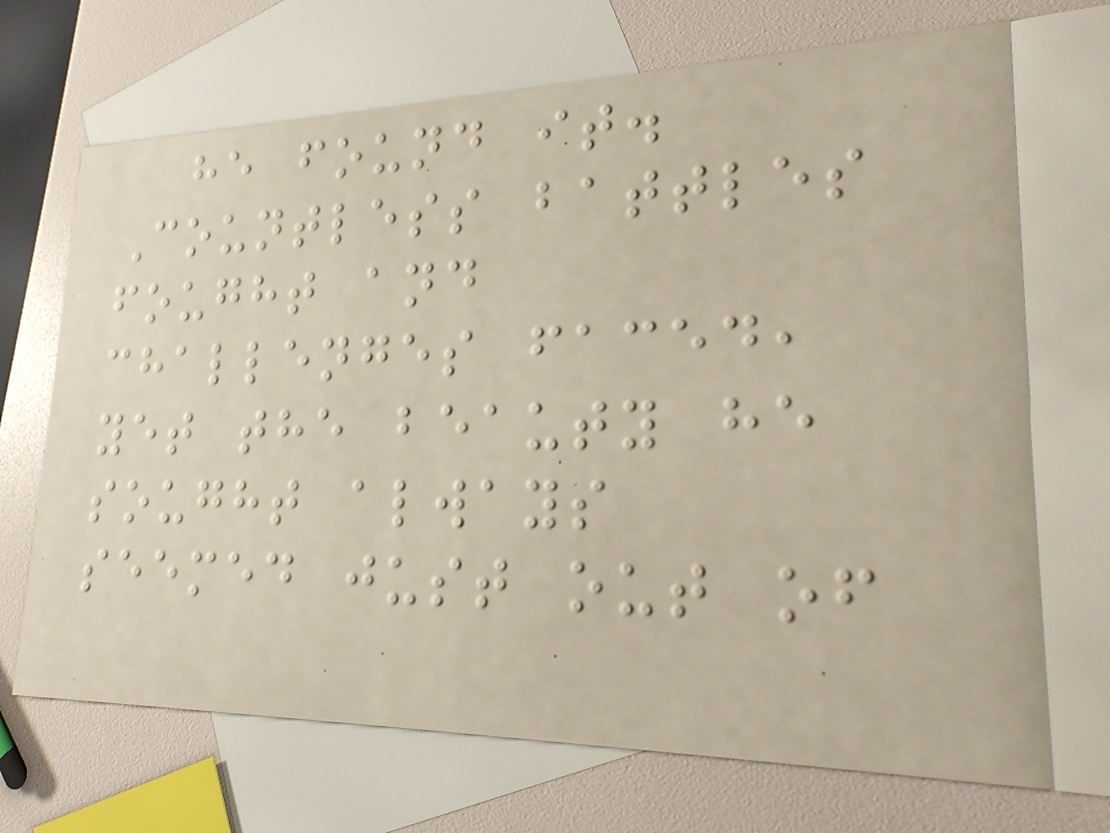he found it.
Countless battles
fought and
challenges faced,
yet the beauty he
sought always
seemed just out of
